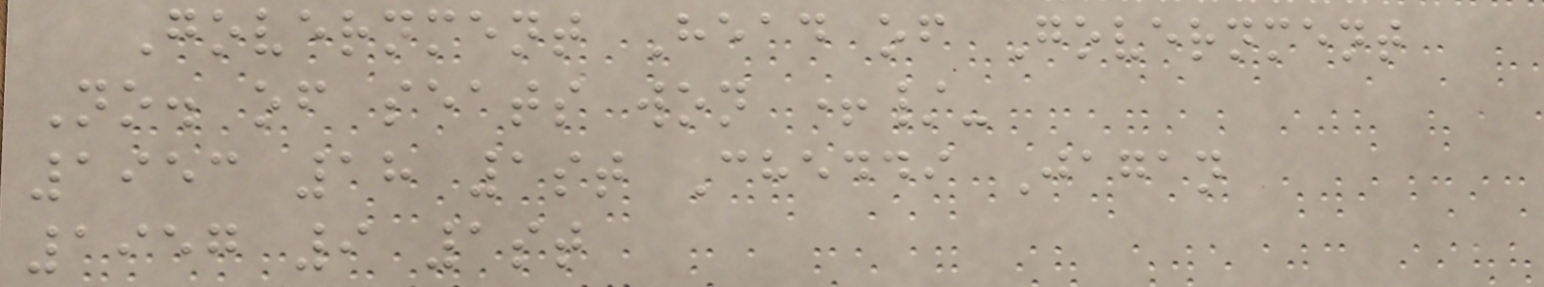Government Head of Government
No. of seats won +/-
1953 18 1st Cheddi Jagan
1957 9 1st
